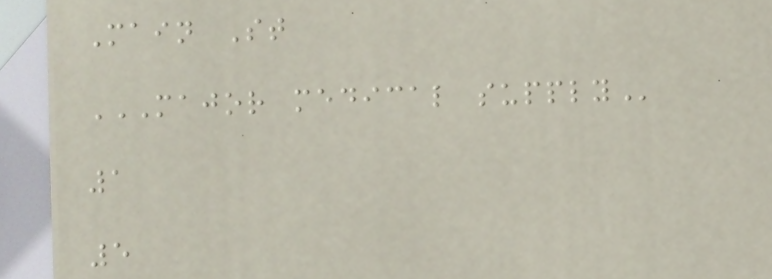Main St
MAJOR MEDICAL SUPPLY
1
5
